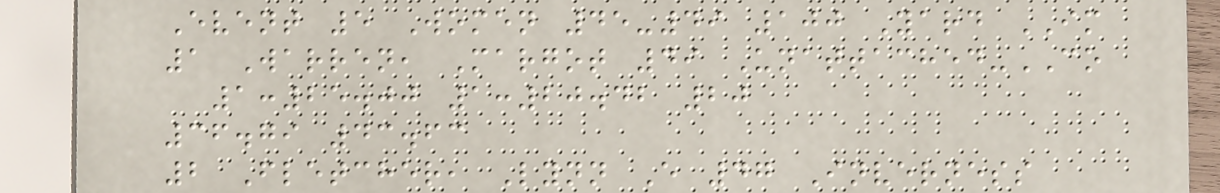Event 5 Women 45-49 100 Yard IM
1 Warren, Margot 49 Unattached-CO
1:25.00 1:20.42 20
36.79 43.63
2 Fletcher, Lynn E 47 Inverness
